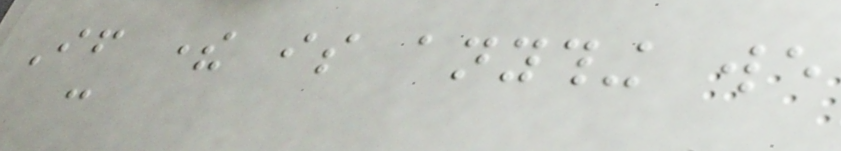If there is anything we
can
